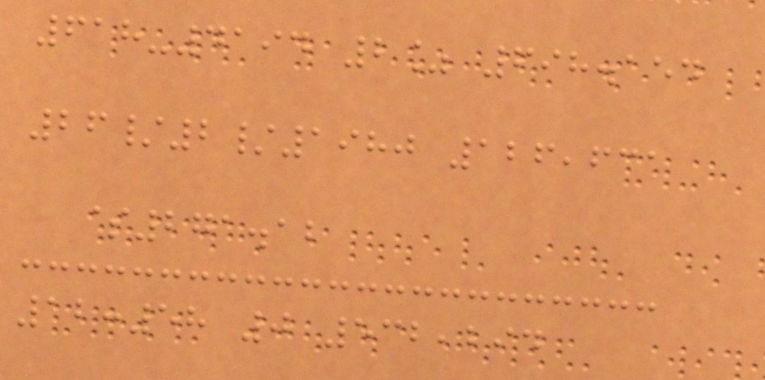618-4194 2% 698.154
26/2/1980 126,631
$271.12
12:58 0 532,294
